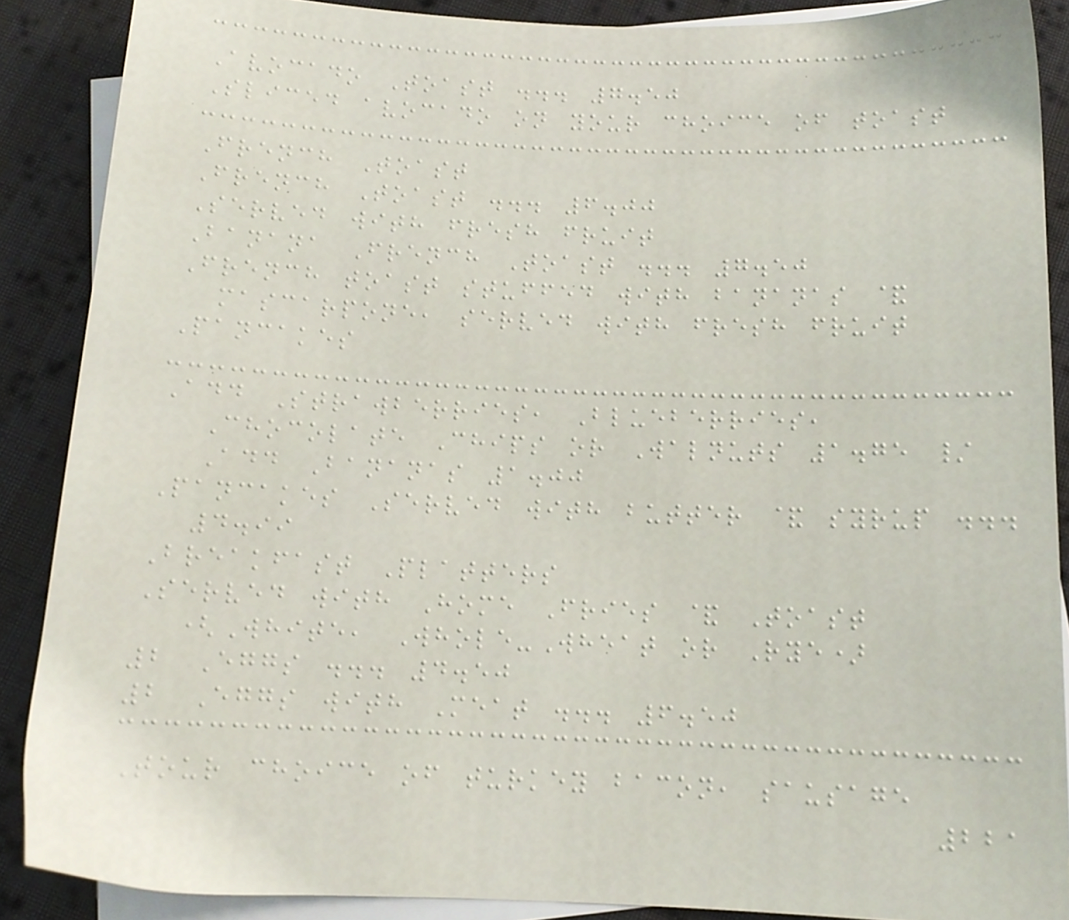Avocado Toast ... 7.50
Sliced avocado on your choice of toast
French Toast
French Toast ... 6.00
Served with fresh fruit
Banana French Toast ... 7.50
French toast stuffed with bananas &
mascarpone, served with fresh fruit
Pancakes
Add Strawberries, Blueberries,
Chocolate Chips or Walnuts 1.75 /
Add Bananas 1.00
Pancakes Served with butter & syrup ...
4.99
Breakfast Platters
Served with Home Fries & Toast
(White, Whole-Wheat or Rye)
2 Eggs ... 4.50
2 Eggs with Meat ... 6.50
Tour choice of turkey bacon, sausage
221
